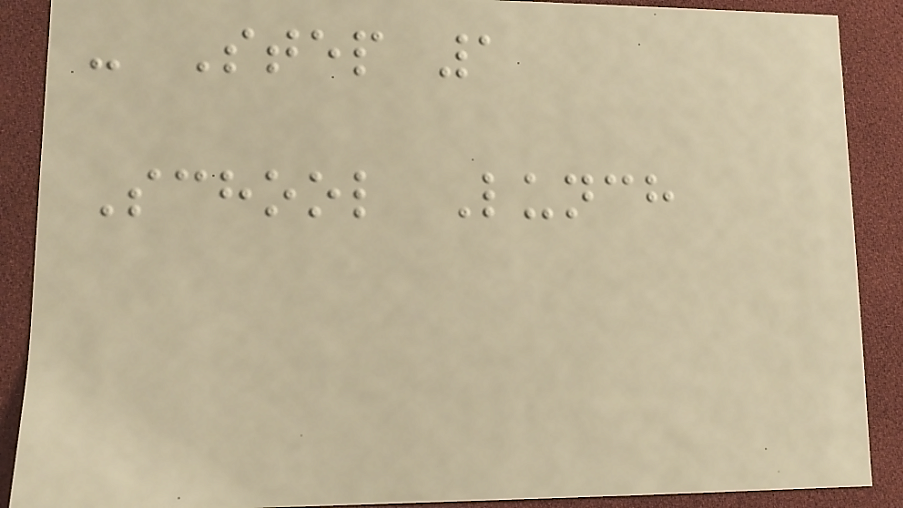- Step 1
School Lunch
